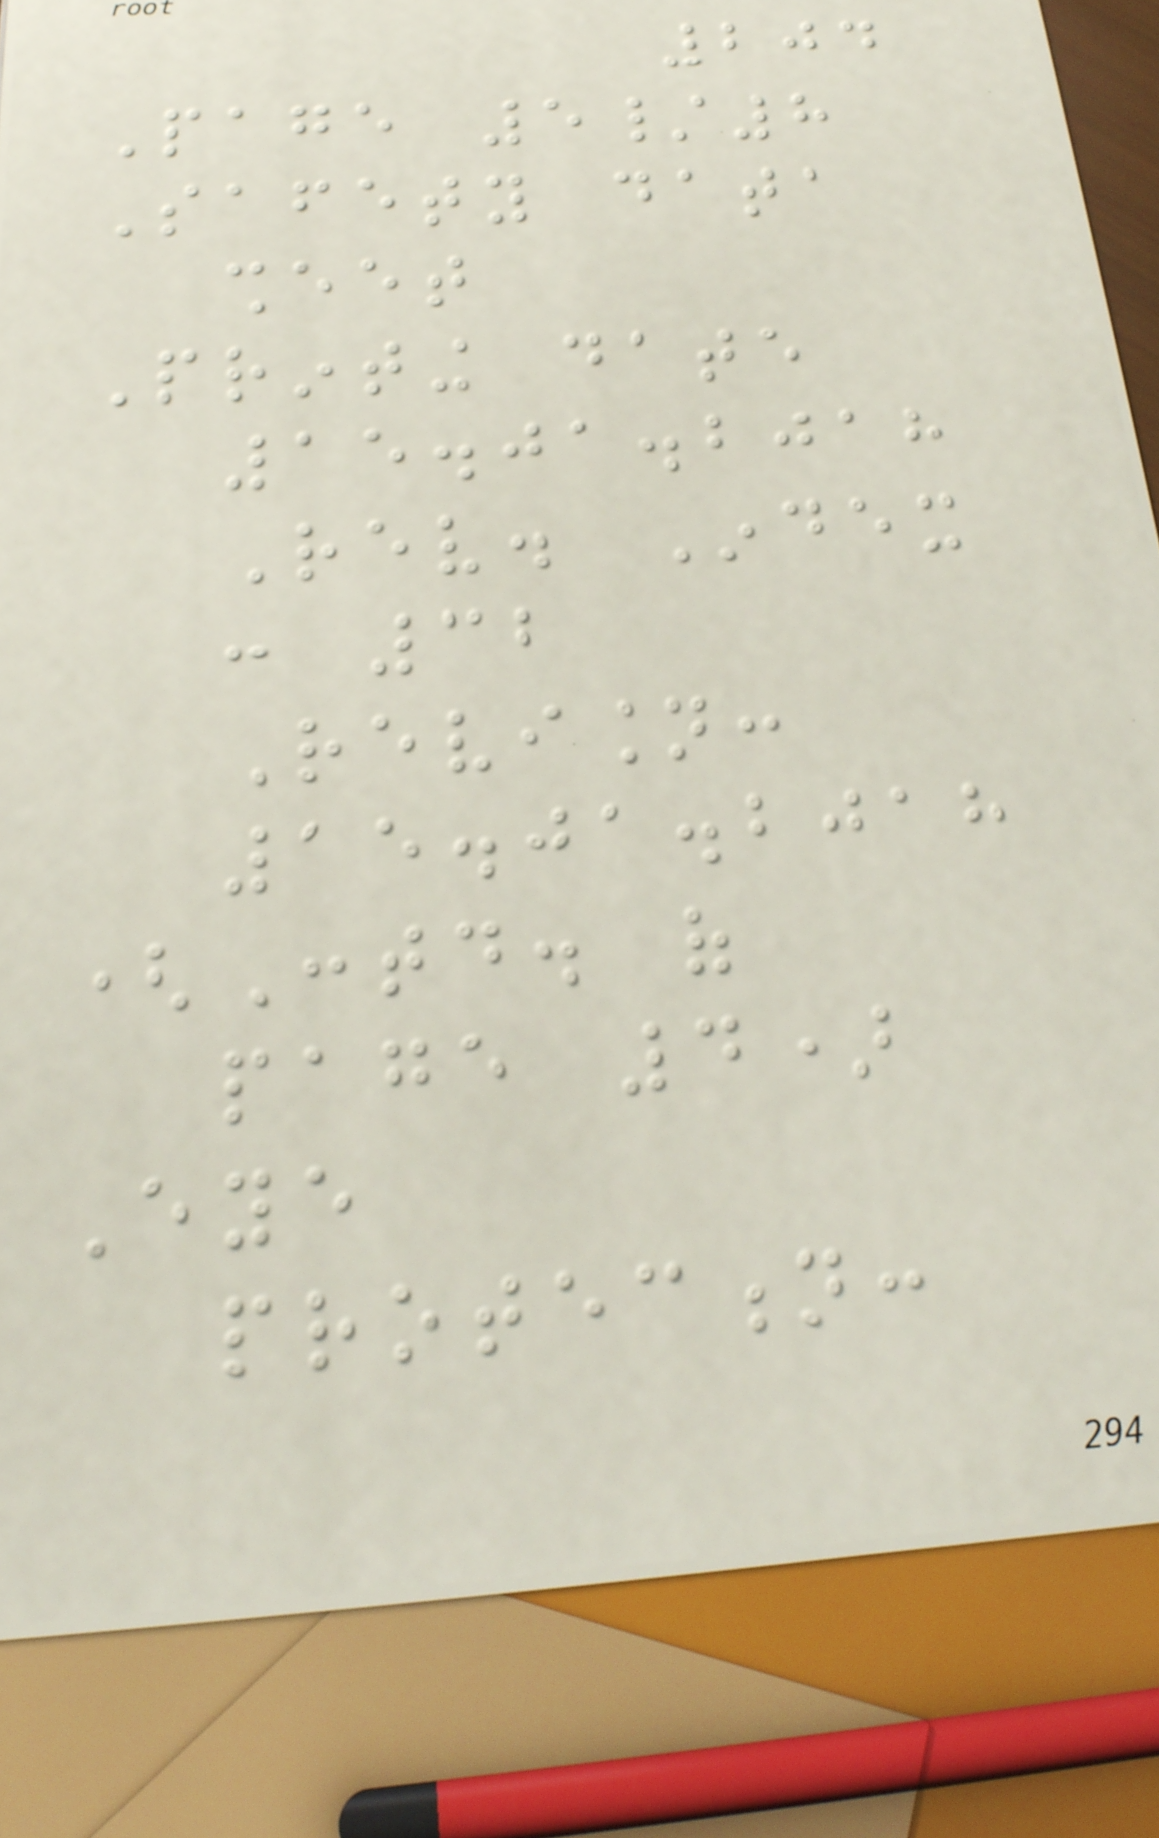204
Page 5/8
Safety data
sheet
Printing date
15.01.2018
Rev. Index
: 32
Revision:
15.01.2018
(Contd. of
page 4)
Eye
protection:
